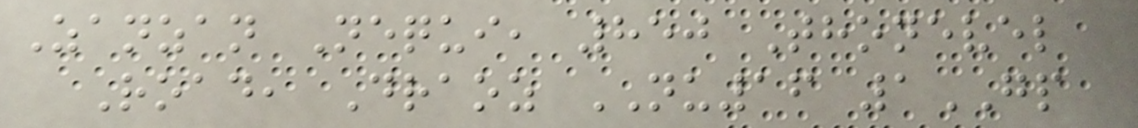Zanzan Nequi, 850 Thonevel
Road, Draoz NU16 1GP
